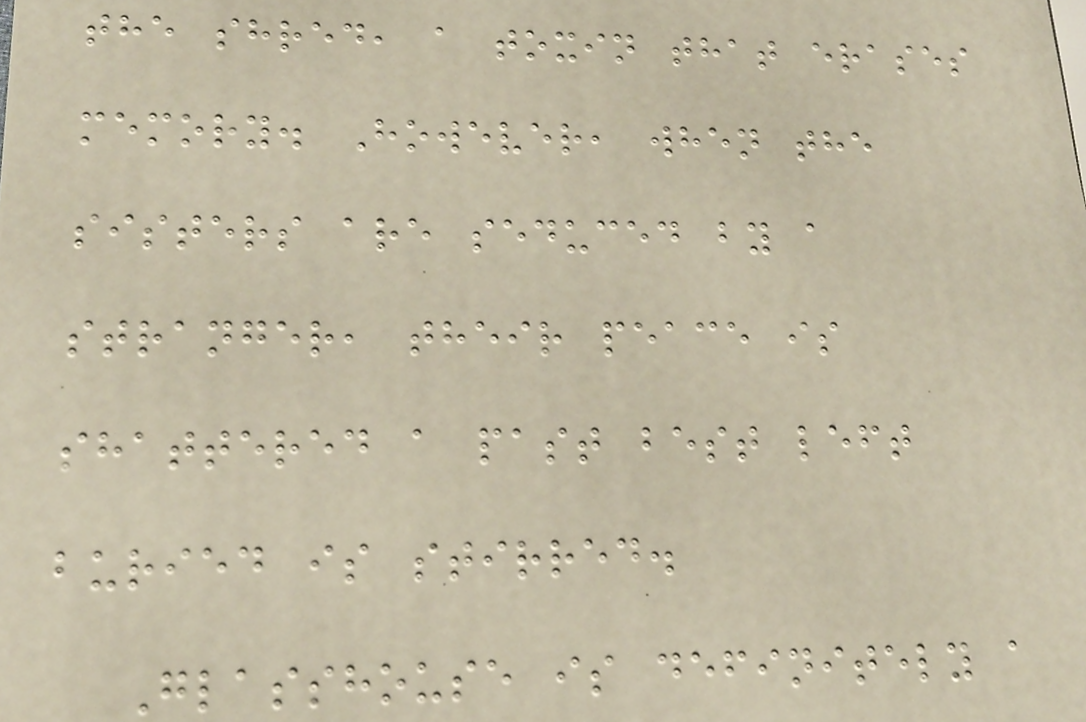the shred, a toxin that erases
memory. However, when the
sisters are seduced by a
stranger, their peace is
shattered a past best left
buried is stirred.
Glasshouse is definitely a
